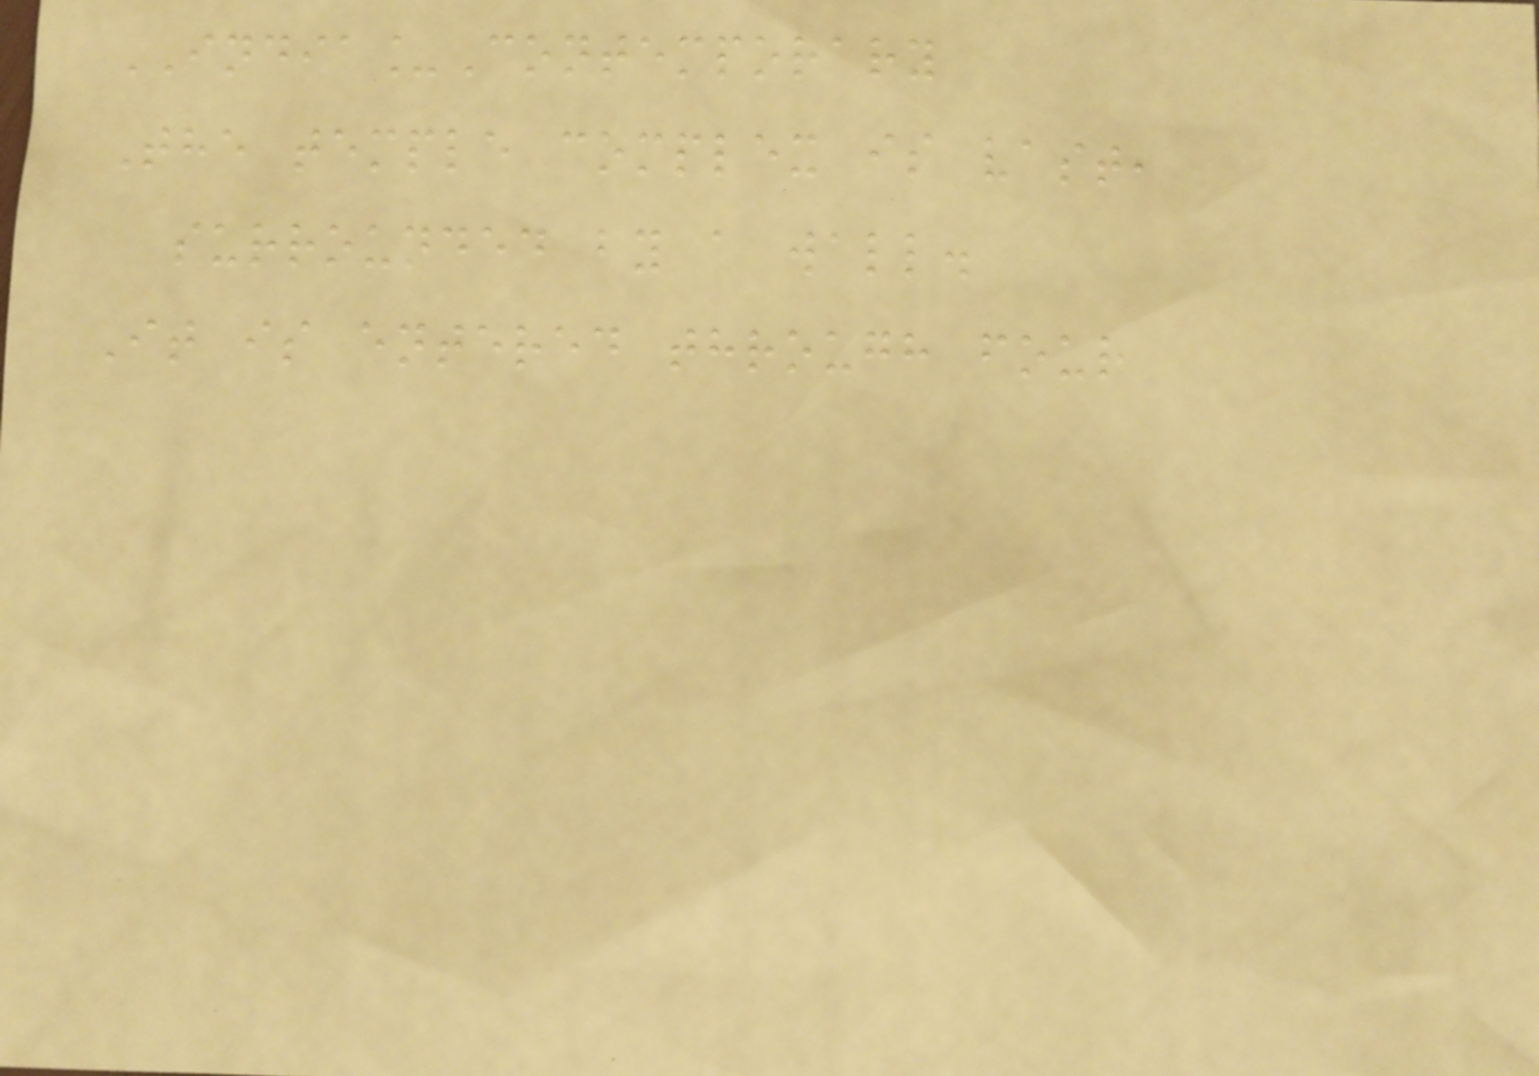INDIA_Contemporary
The temple complex is vast,
surrounded by a wall.
It is entered through four
